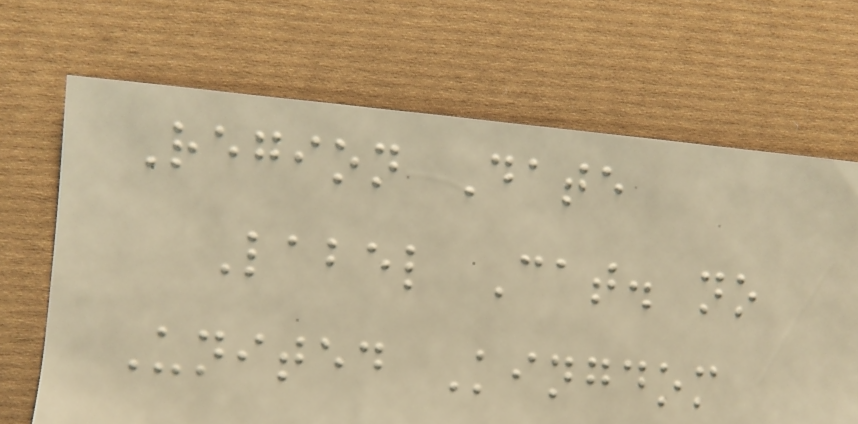Region Date
Label Cat. no
United Kingdom
